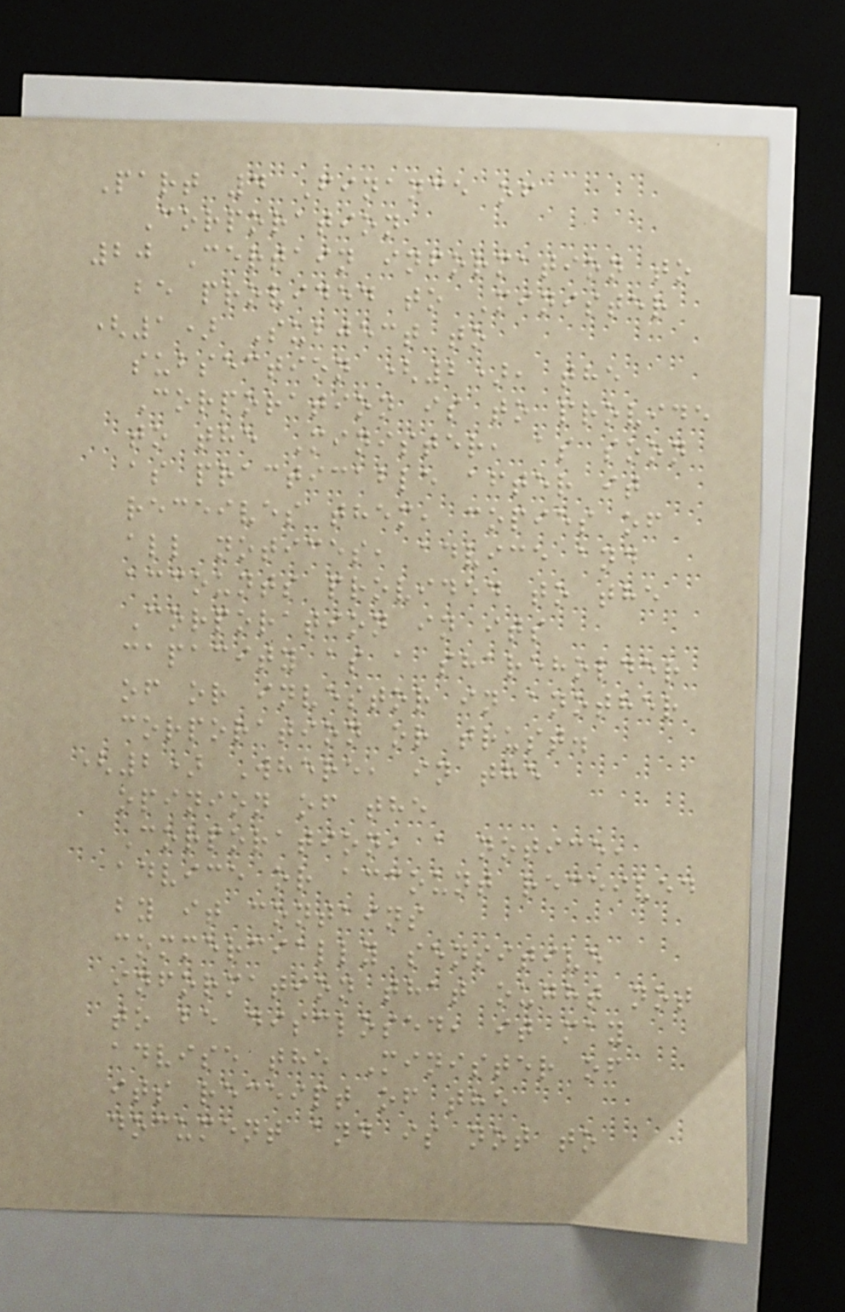Part 4 Finance of
Corporation
20 Certain information to
be provided to Minister
(1) Subject to
subsection (2), the
Corporation is to provide
to the Minister, as soon
as practicable after it
receives them, copies of
all notices, advice and
accounts provided to the
Corporation in its
capacity as a shareholder
of or investor in another
corporation or trust.
(2) Where, in the
opinion of the
Corporation, a notice,
advice or account received
by it contains
commercially sensitive
information that ought not
to be disclosed, it may
advise the Minister of
its receipt of the
document and is not to
